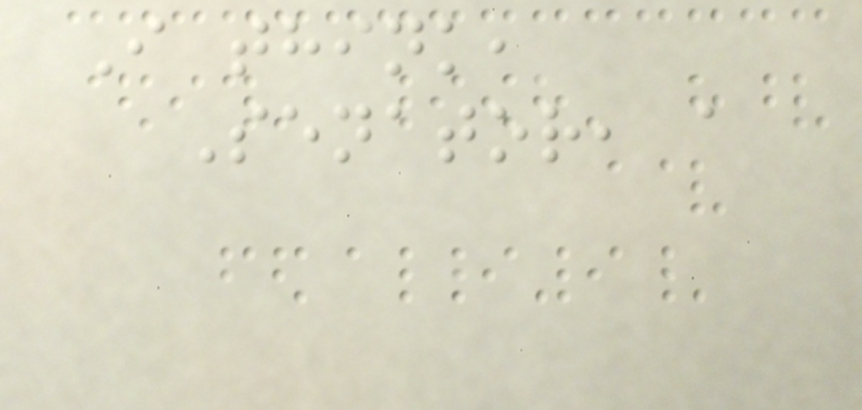I think,
Senator, a
